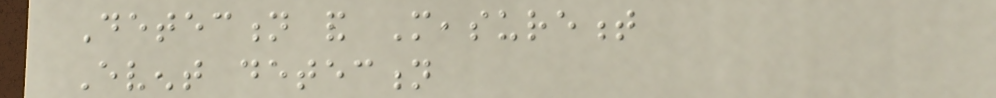Detection and Measurement
Event detection
